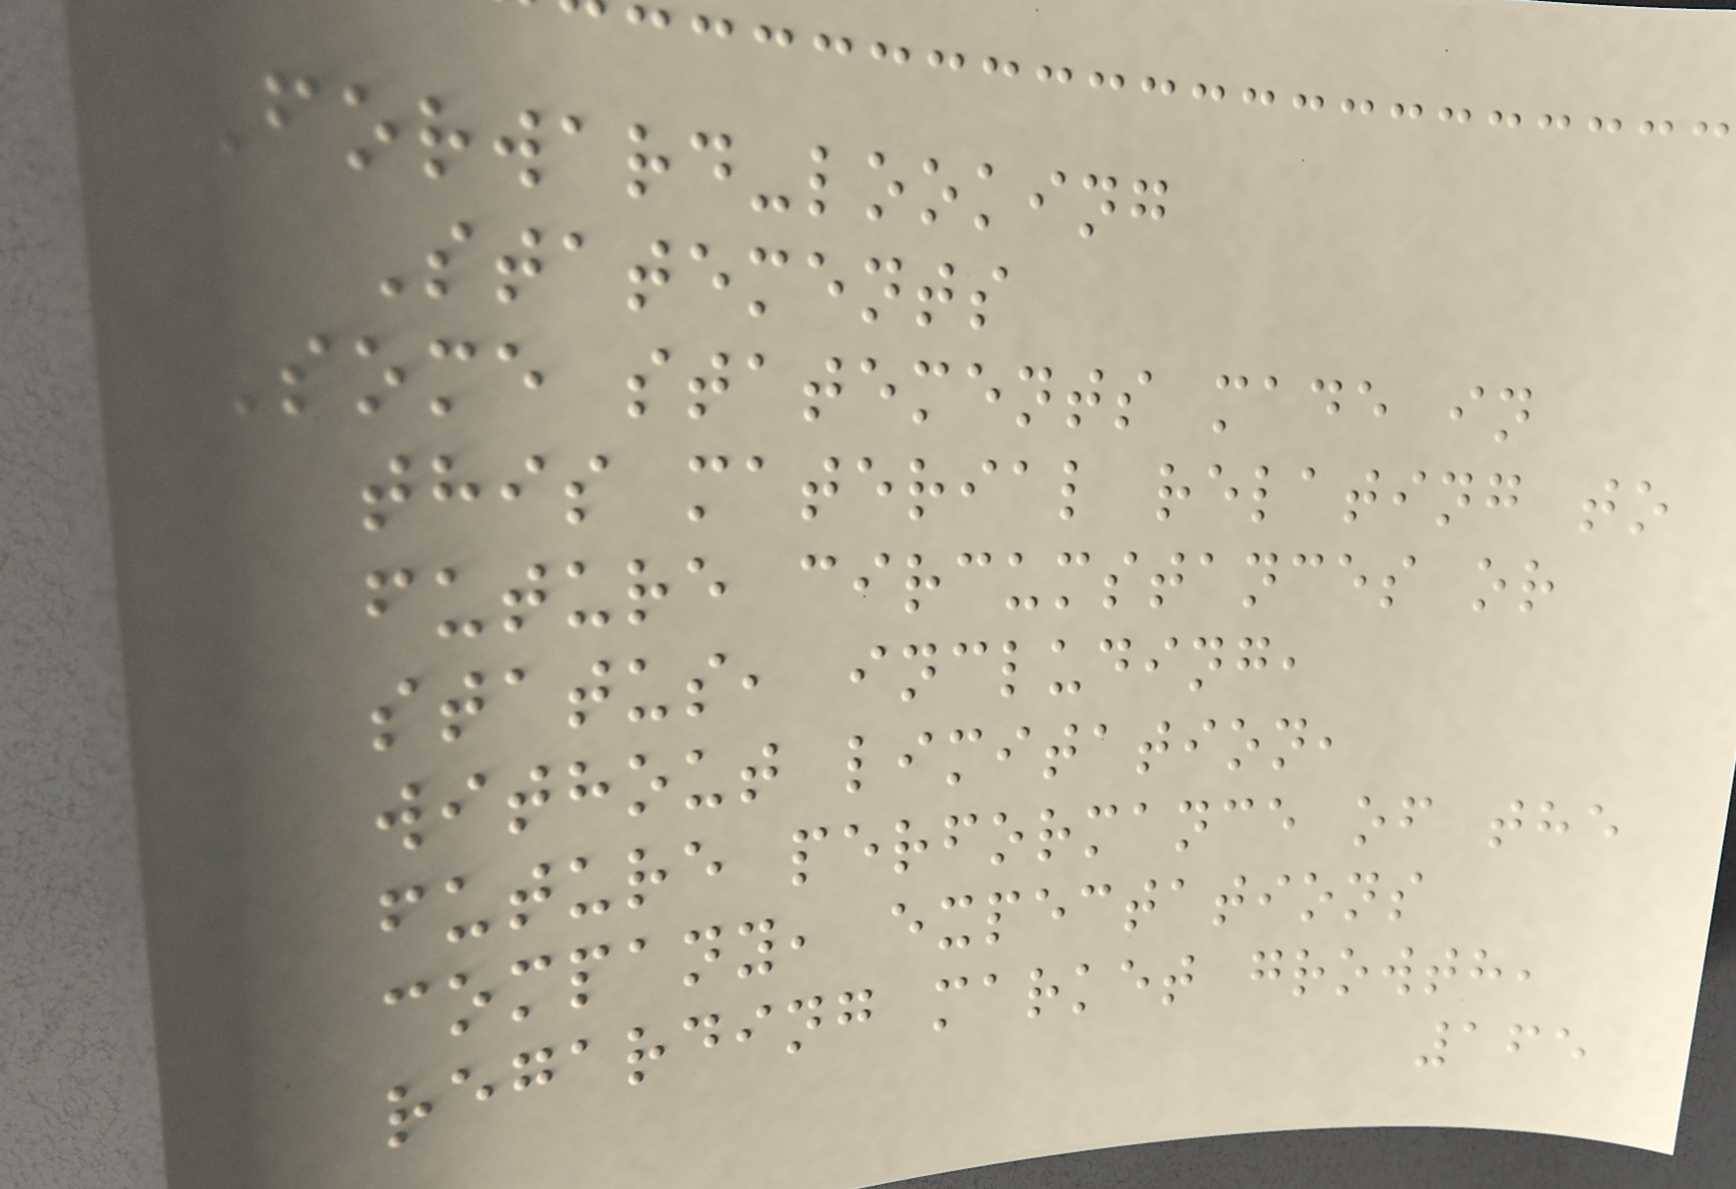Forward-looking
Statements
Some statements made in
this material relating to
future circumstances or
status, including,
without limitation,
future performance of the
company, expectations
regarding market growth,
165
